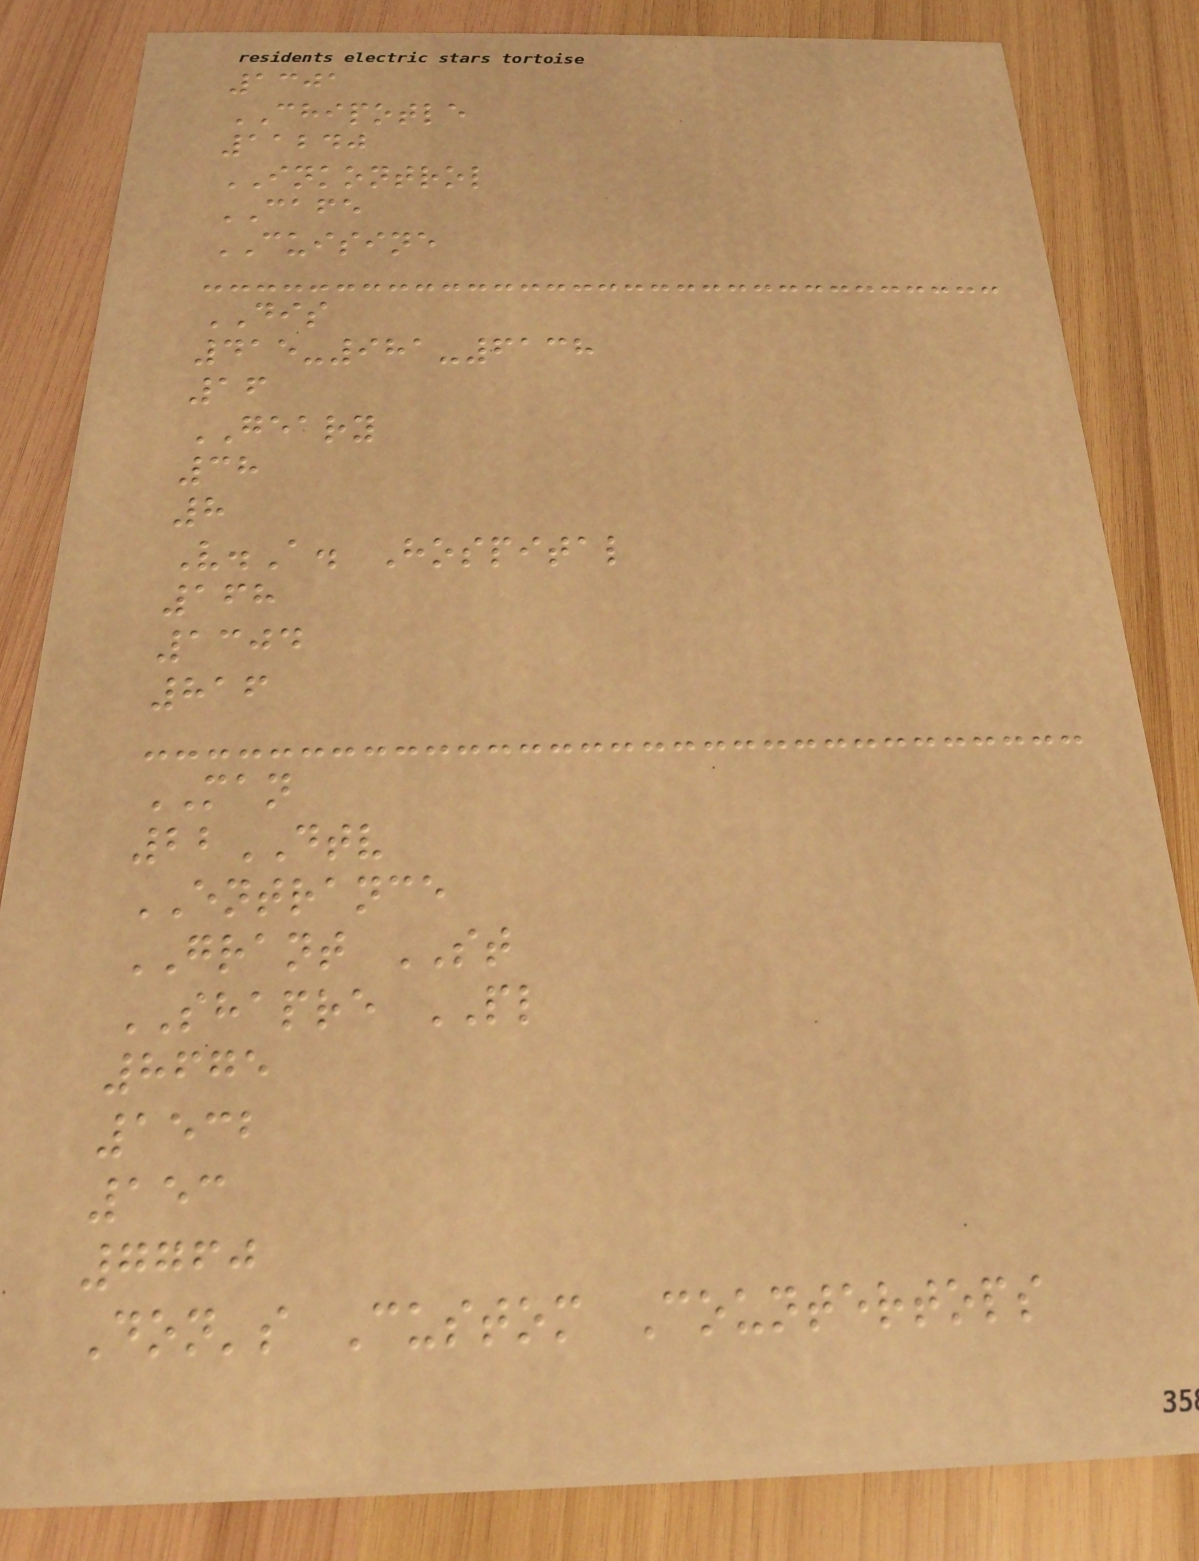1301
CHIPOTLE
11240
INKONTROL
CAFE
CUISINE
DIS
415-981-6138
16
GEARY
38
8
V.A. Hospital
168
1304
816
MAN
22DTV
ENTRANCE
GRANT ST
SHAPRE PL
8675
1532
153
7760
Don's Custom Countertops
